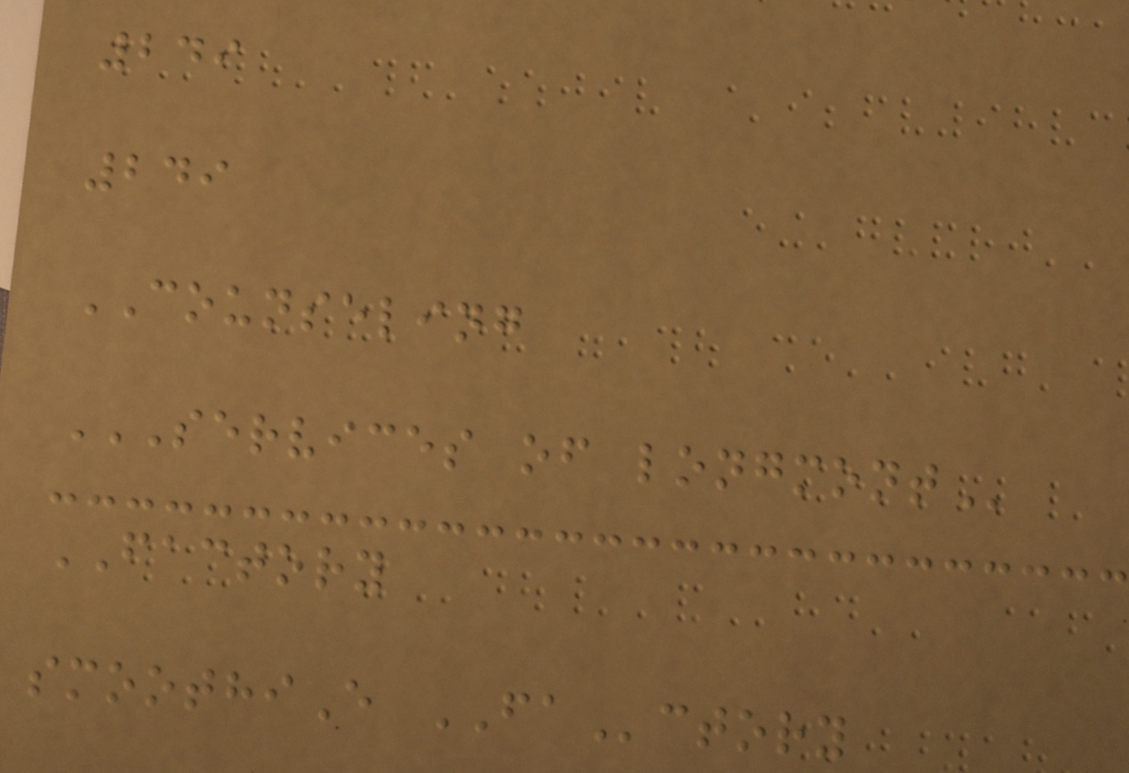249
249
COUNSELING
SERVICES OF LONGMONT
FACTORY
smoothiE FActory
